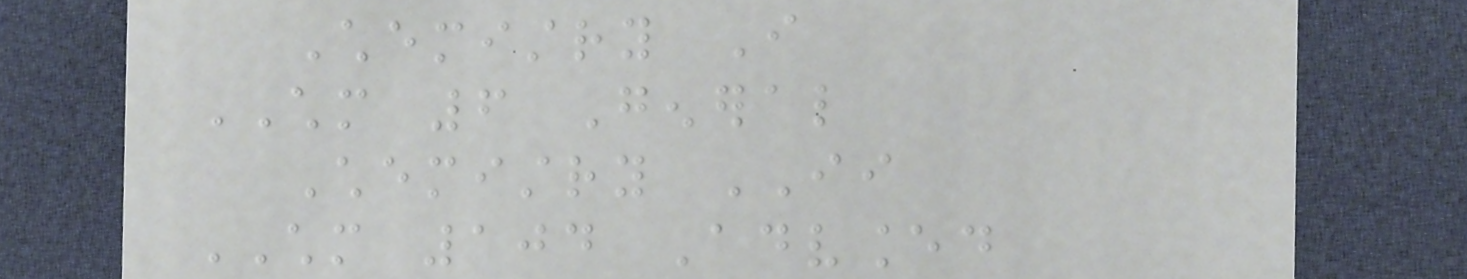Chemistry I
CHM 6 General
Chemistry II
CHM 104 Advanced
